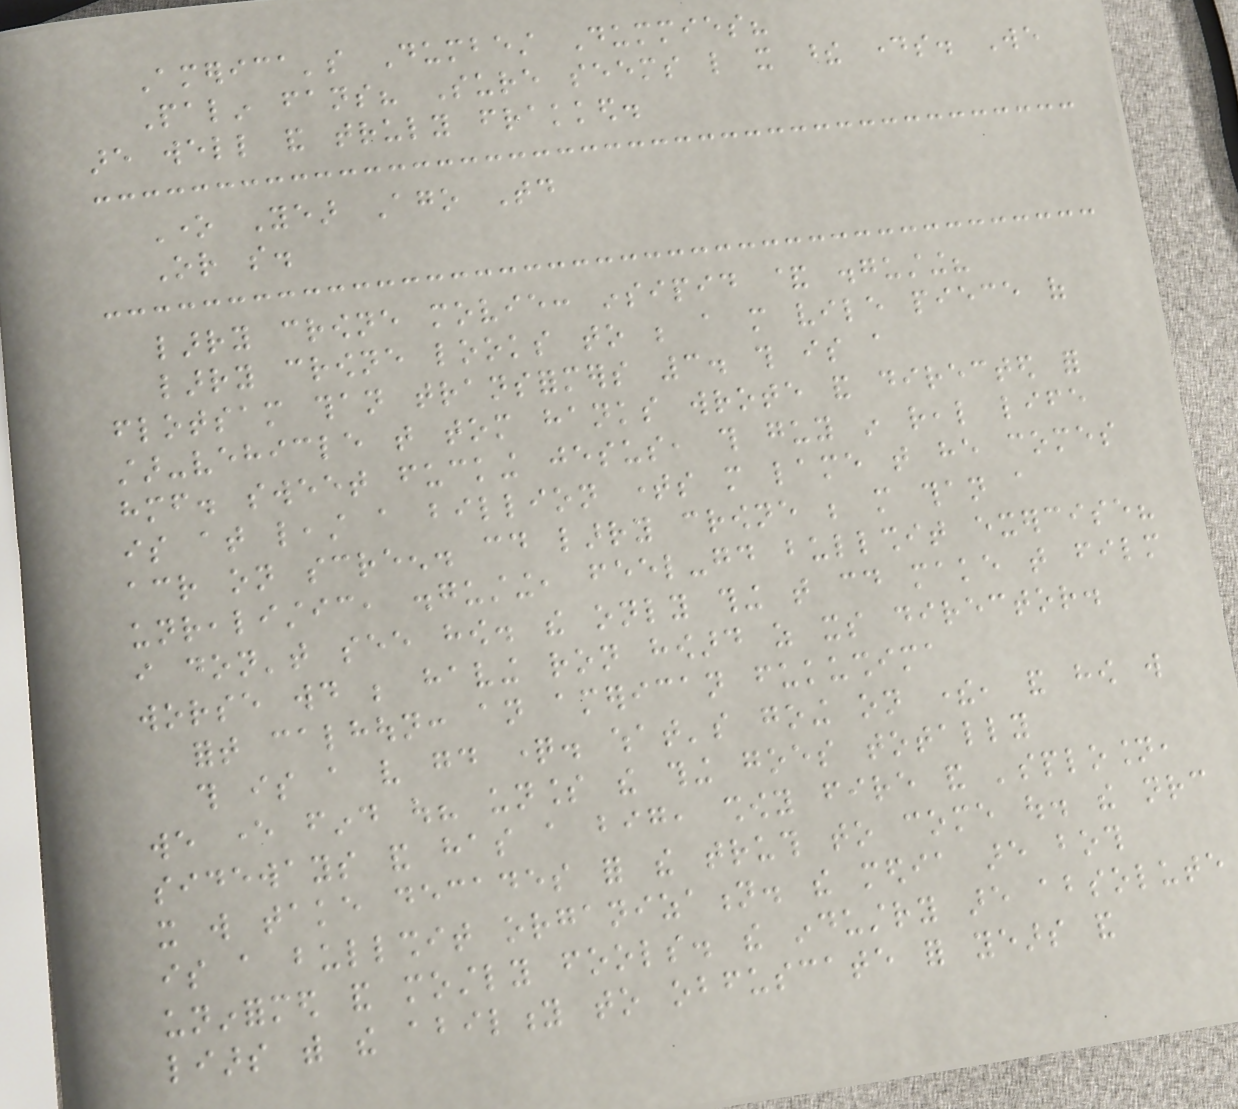America's Dumbest Dummies?
Palin fans? Sure seems like it these days. We
are well and truly frakked.
One Year Ago Today
Or so.
larry crowne movie: insipid & disgusting?
larry crowne looks to be a more vile piece of
flotsam than transformers 3. this is a
star-vehicle that tom hanks wrote and directed for
himself. sweet fucking jesus, this guy in real life
is at least a billion times more lame that he comes
across on screen. could larry crowne be more than a
unrealistic, disgusting, feel-good bullshit exercise?
i don't see how. the only thing that could make that film
worse would be having ron howard as its director.
fort calhoun: an american fukushima
this is a very good question. what's going on there, and how will
we ever find out? unless the thing goes totally
sideways and has a big, showy fire and 'splosion,
it will take decades for the truth to come out. the nrc
is a bullshit organization. the media are both
uninformed and mostly fools. the industry are absolute
liars with the ability to obfuscate for years and
